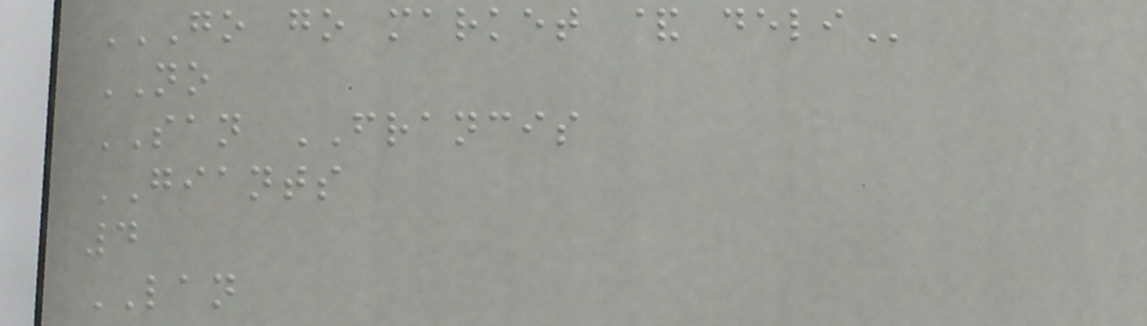GO GO MARKET & DELI
NO
SAN FRANCIS
GIANTS
4
LAN
